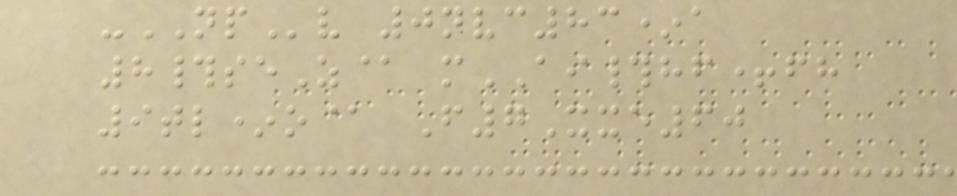-NPv 0nvc83*a
8#seZ@ mAI#hf+fh
9tl*o@ F7Xxe60
